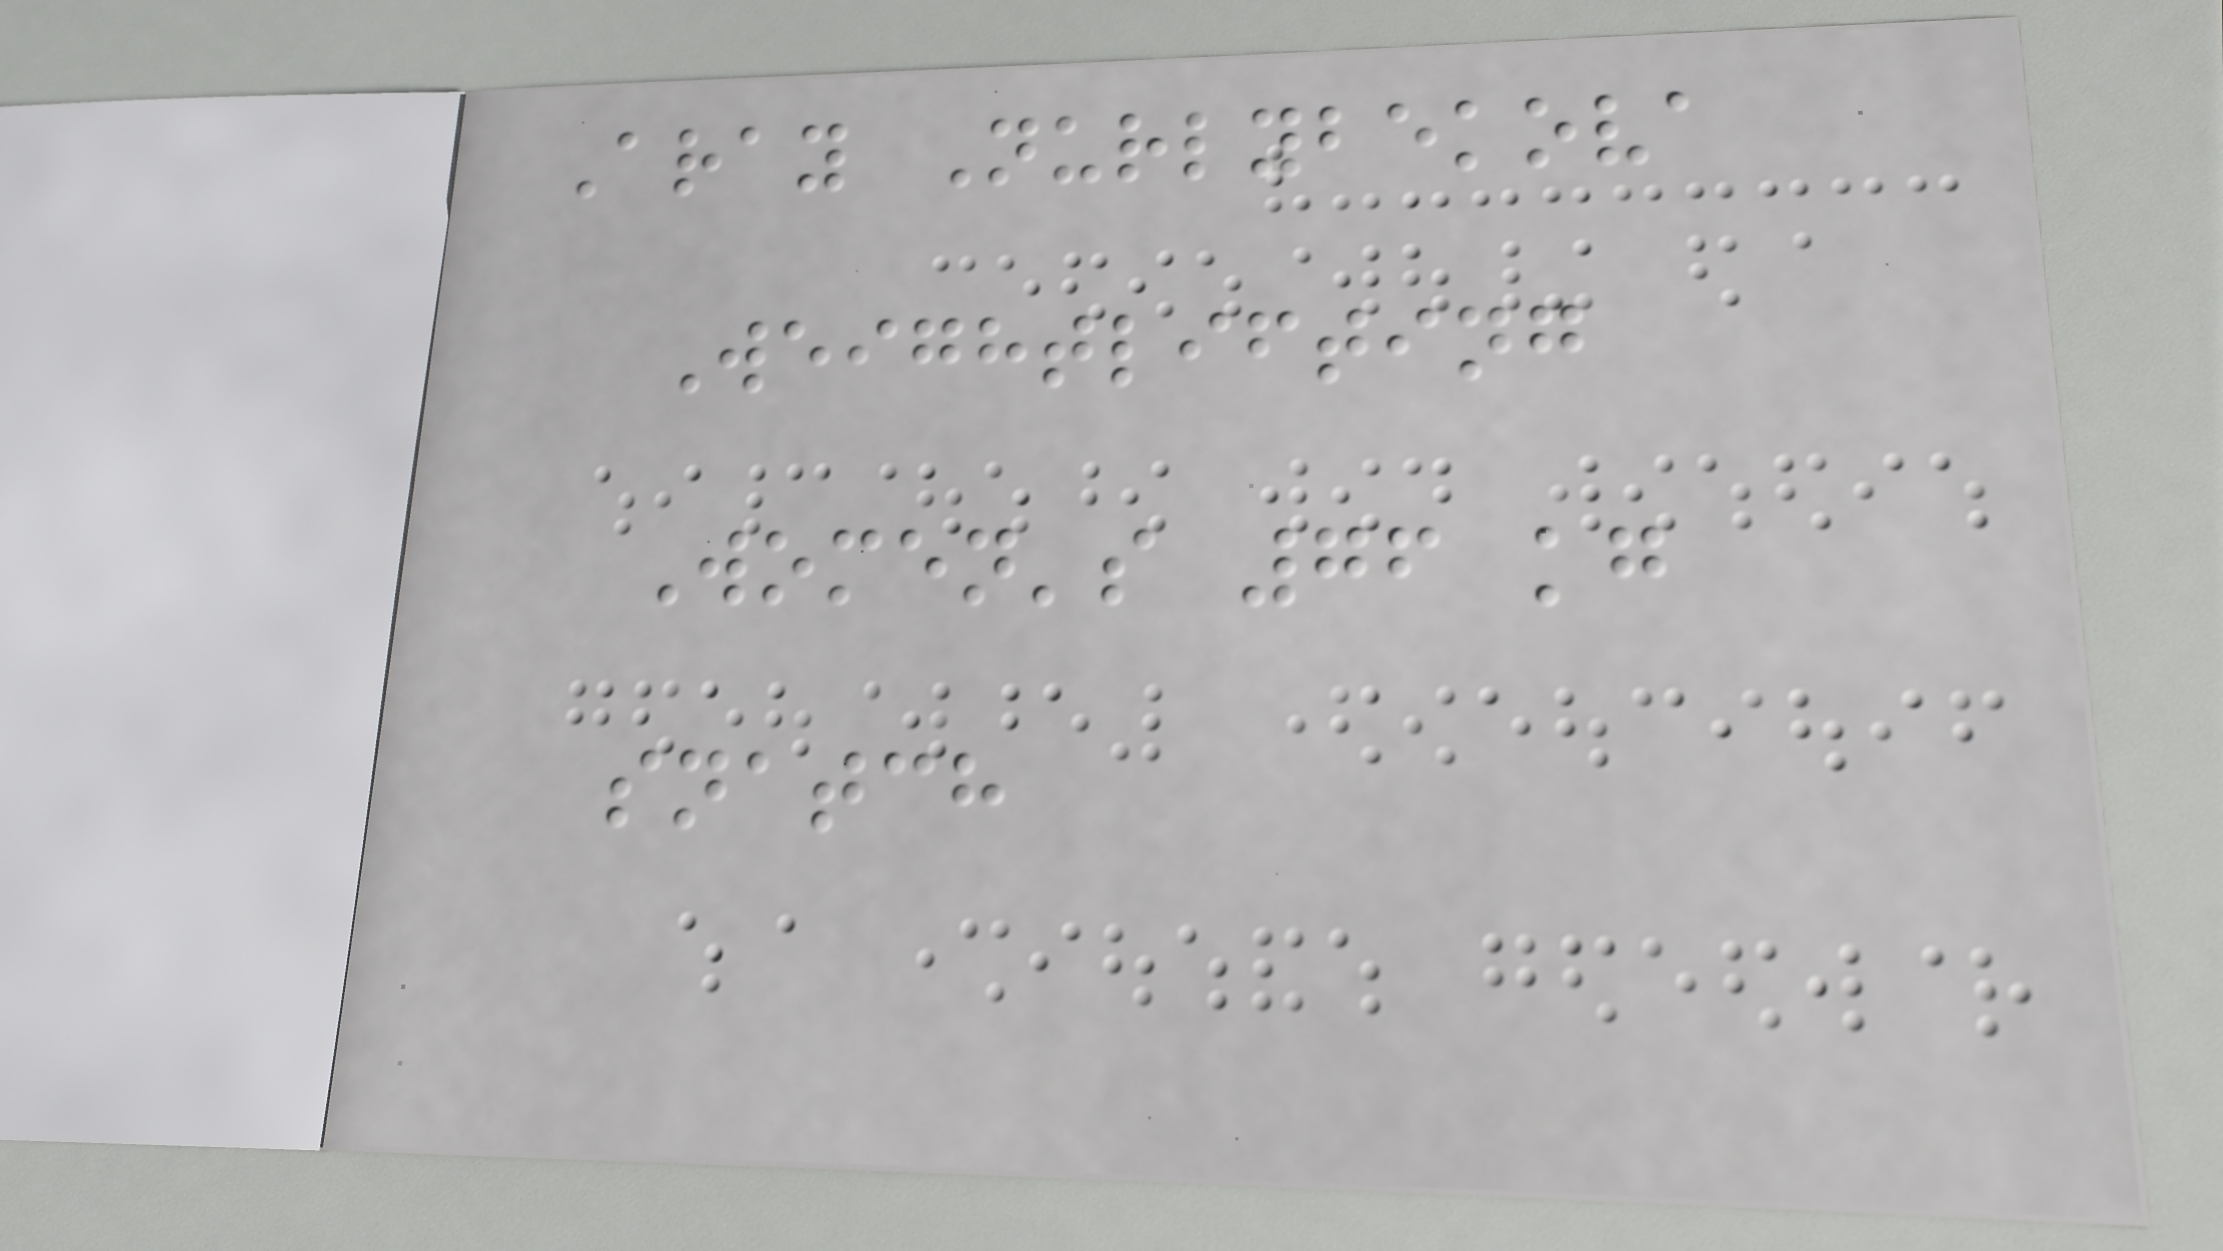Aray Nurlybekova
Weightlifting
Women's 76 kg
snatch
